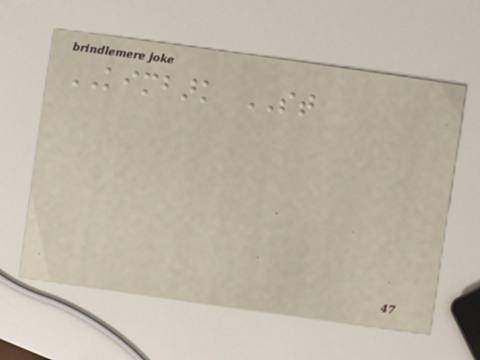KIMBARK ST
